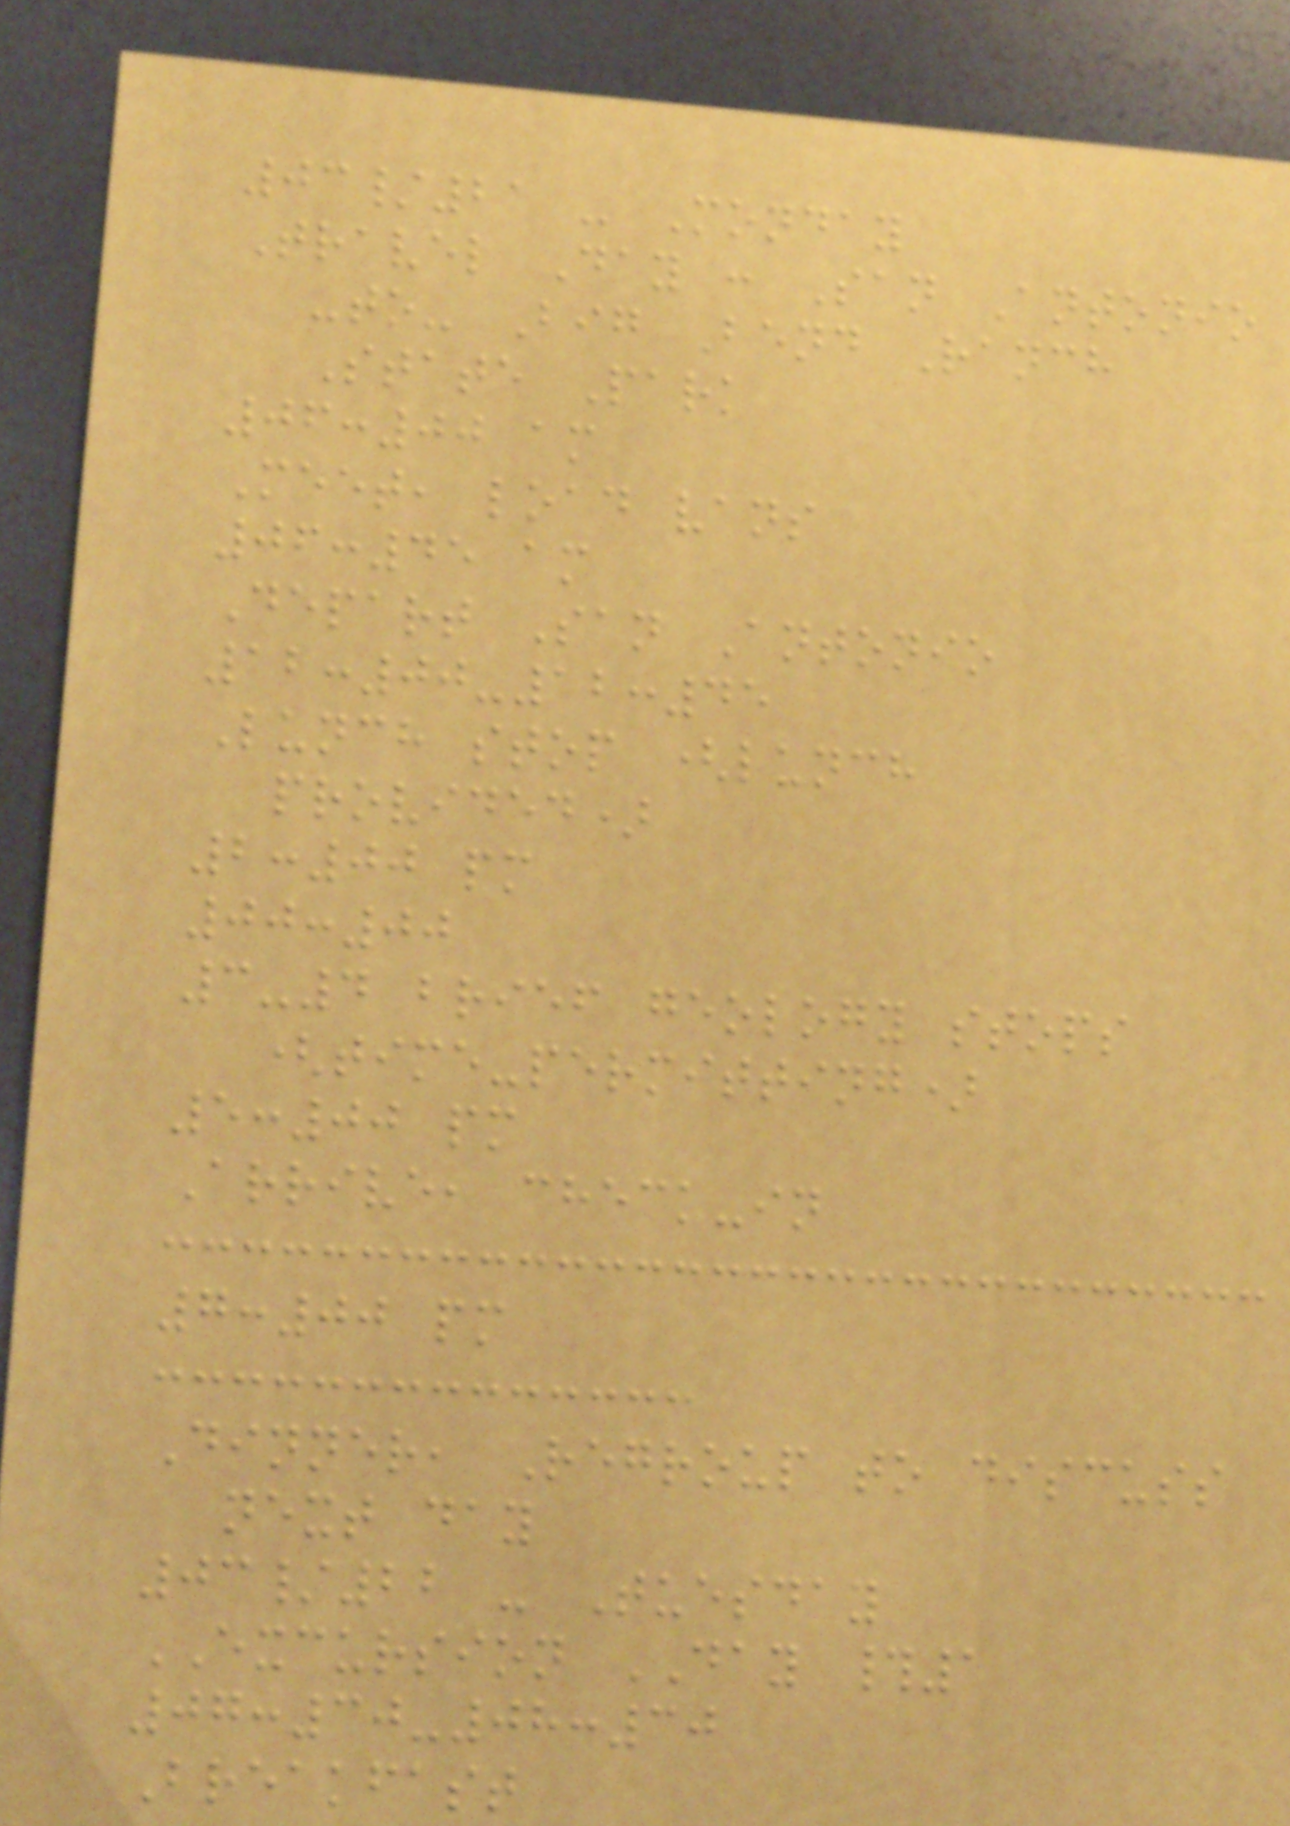03/21 - Monday
Travel Day : San Antonio
-to- Big Bend Ranch
State Park
06:00 am
Meet, load vans
06:45 am
Depart San Antonio
12:00-12:45
Lunch stop (lunch
provided)
2:00 pm
00:00
3-4 brief geology stops
(time-permitting)
5:00 pm
Arrive, check-in
7:00 pm
Dinner, Regroup to discuss
next day
03/22 - Tuesday
EXCURSION DAY #1
07:30-08:30
Breakfast
